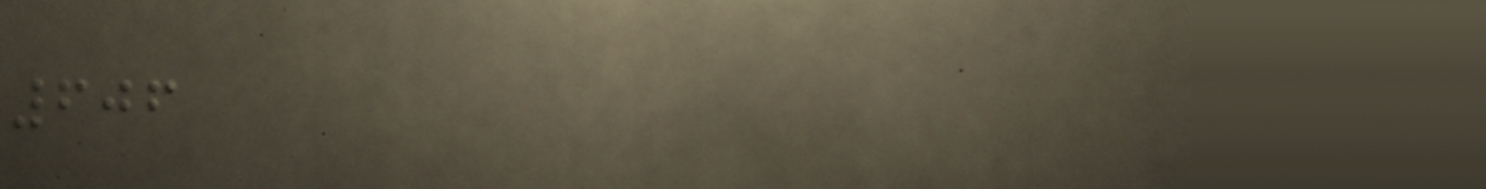606
